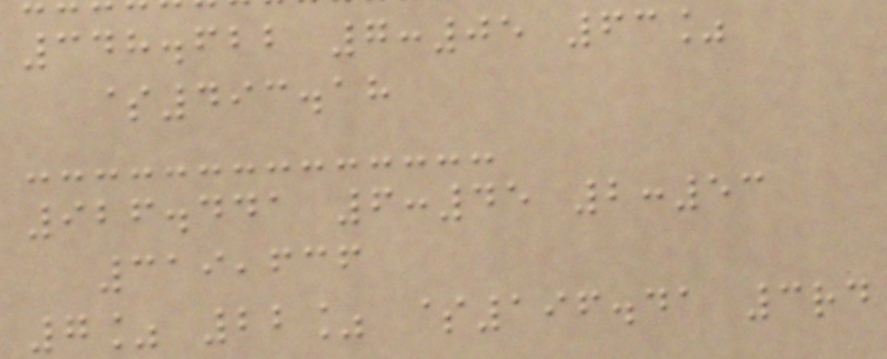348.622 7:05 63%
$493.18
926.441 6:45 2:53
319,636
7% 22% $196.41 3rd
